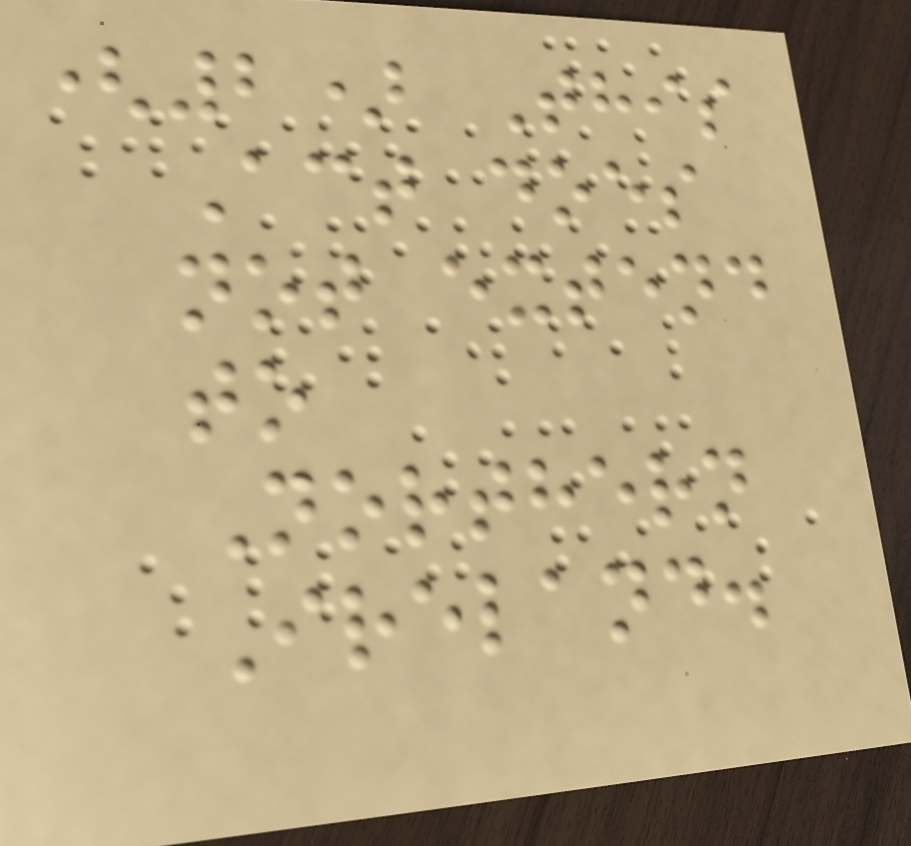(2) This
Act does
not extend
to
Northern
Ireland.
